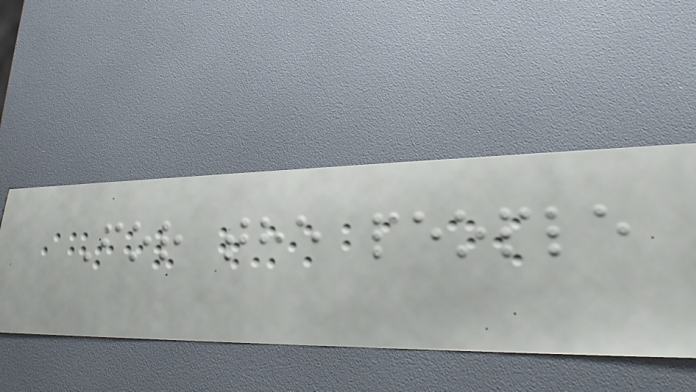For the people
